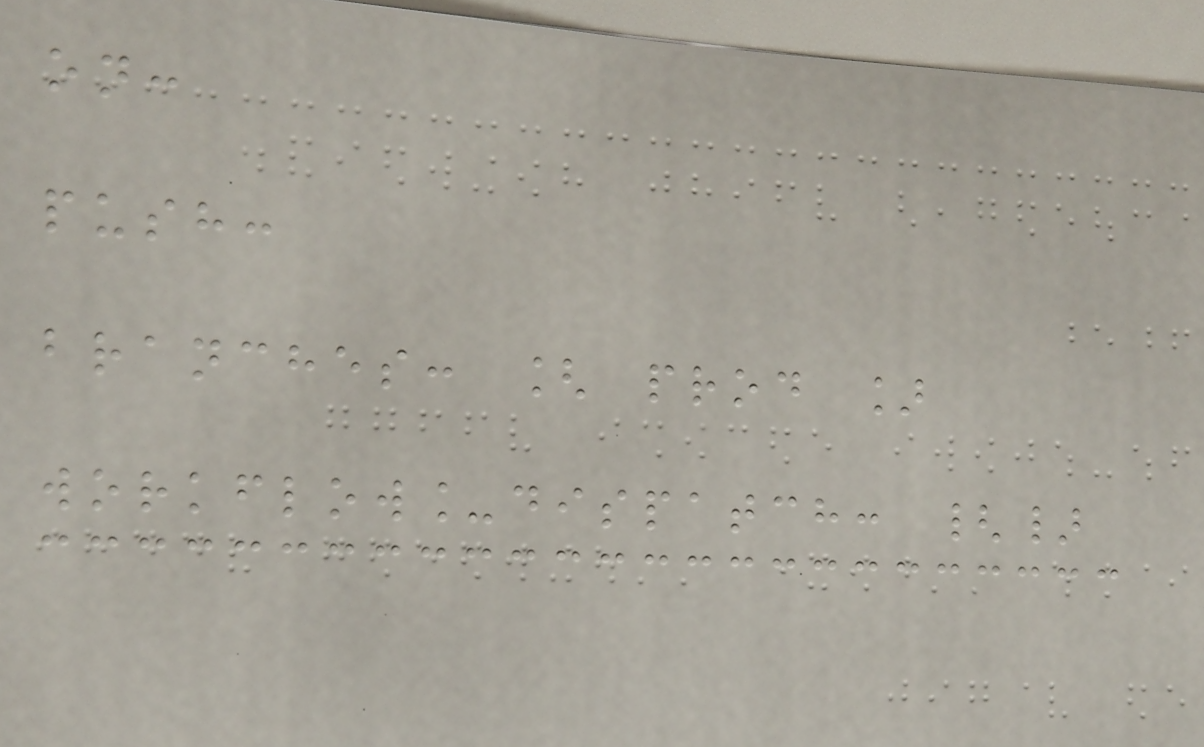on:
push:
branches: [ prod ]
workflow_dispatch: {}
